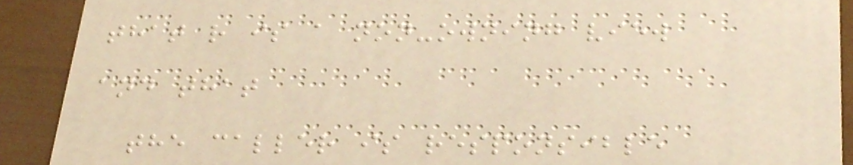that r is a non-owning view
and that
the caller is responsible
